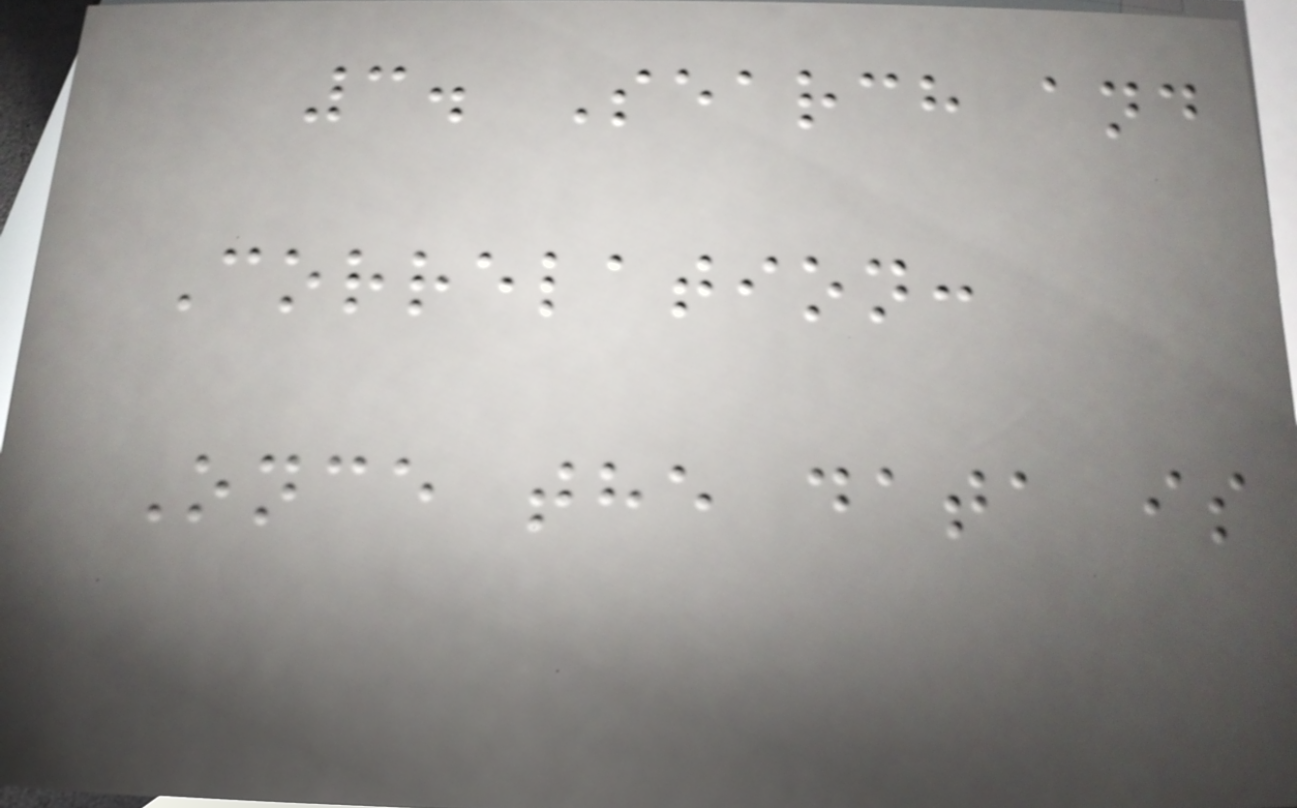3. Search and
Correlation:
Once the data is
